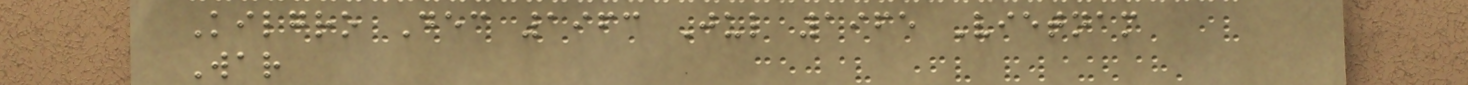Kilgro Dec 1963 Jul 1965 Vietnam
War
